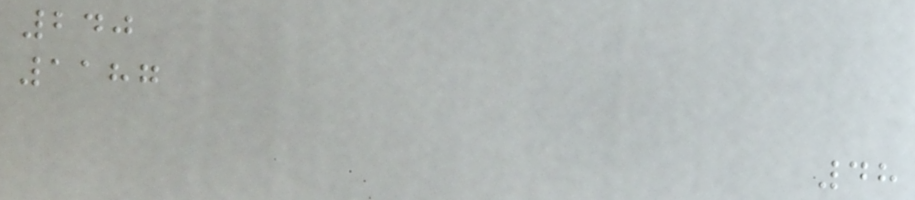240
1187
48
